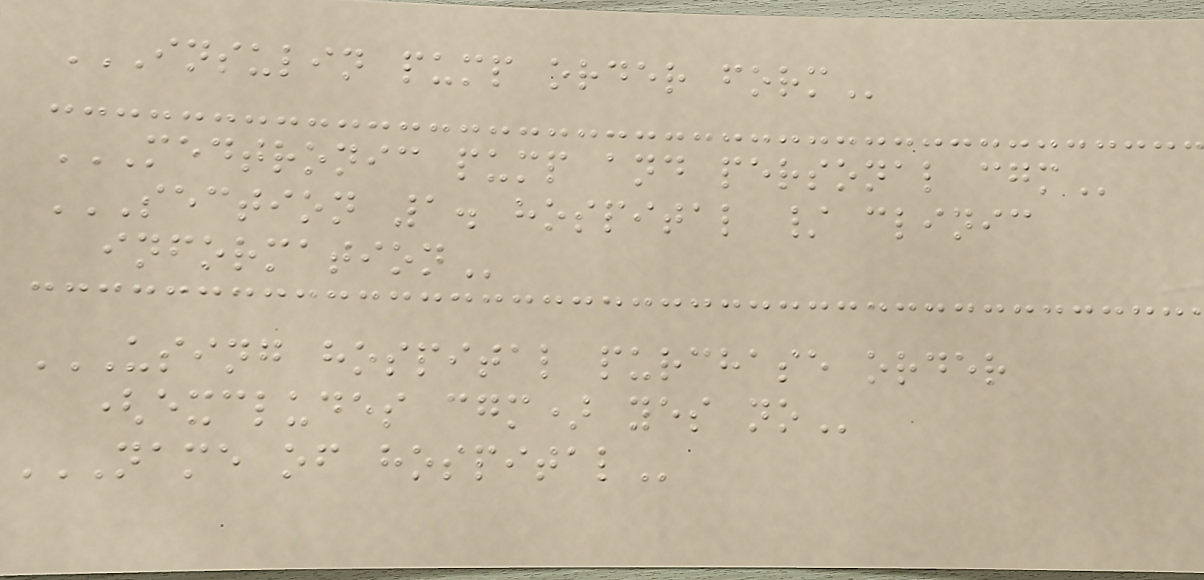INSULIN PUMP ORDER FORM
MEDTRONIC PUMP AND PERSONAL CGM
SECTION 1. HOSPITAL / CLINIC
INFORMATION
USING HOSPITAL PURCHASE ORDER
(EXCLUDES CGM) YES NO
NAME OF HOSPITAL
